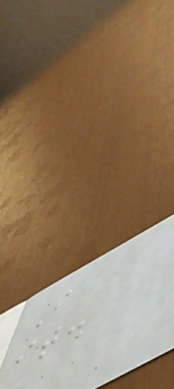I
it.
